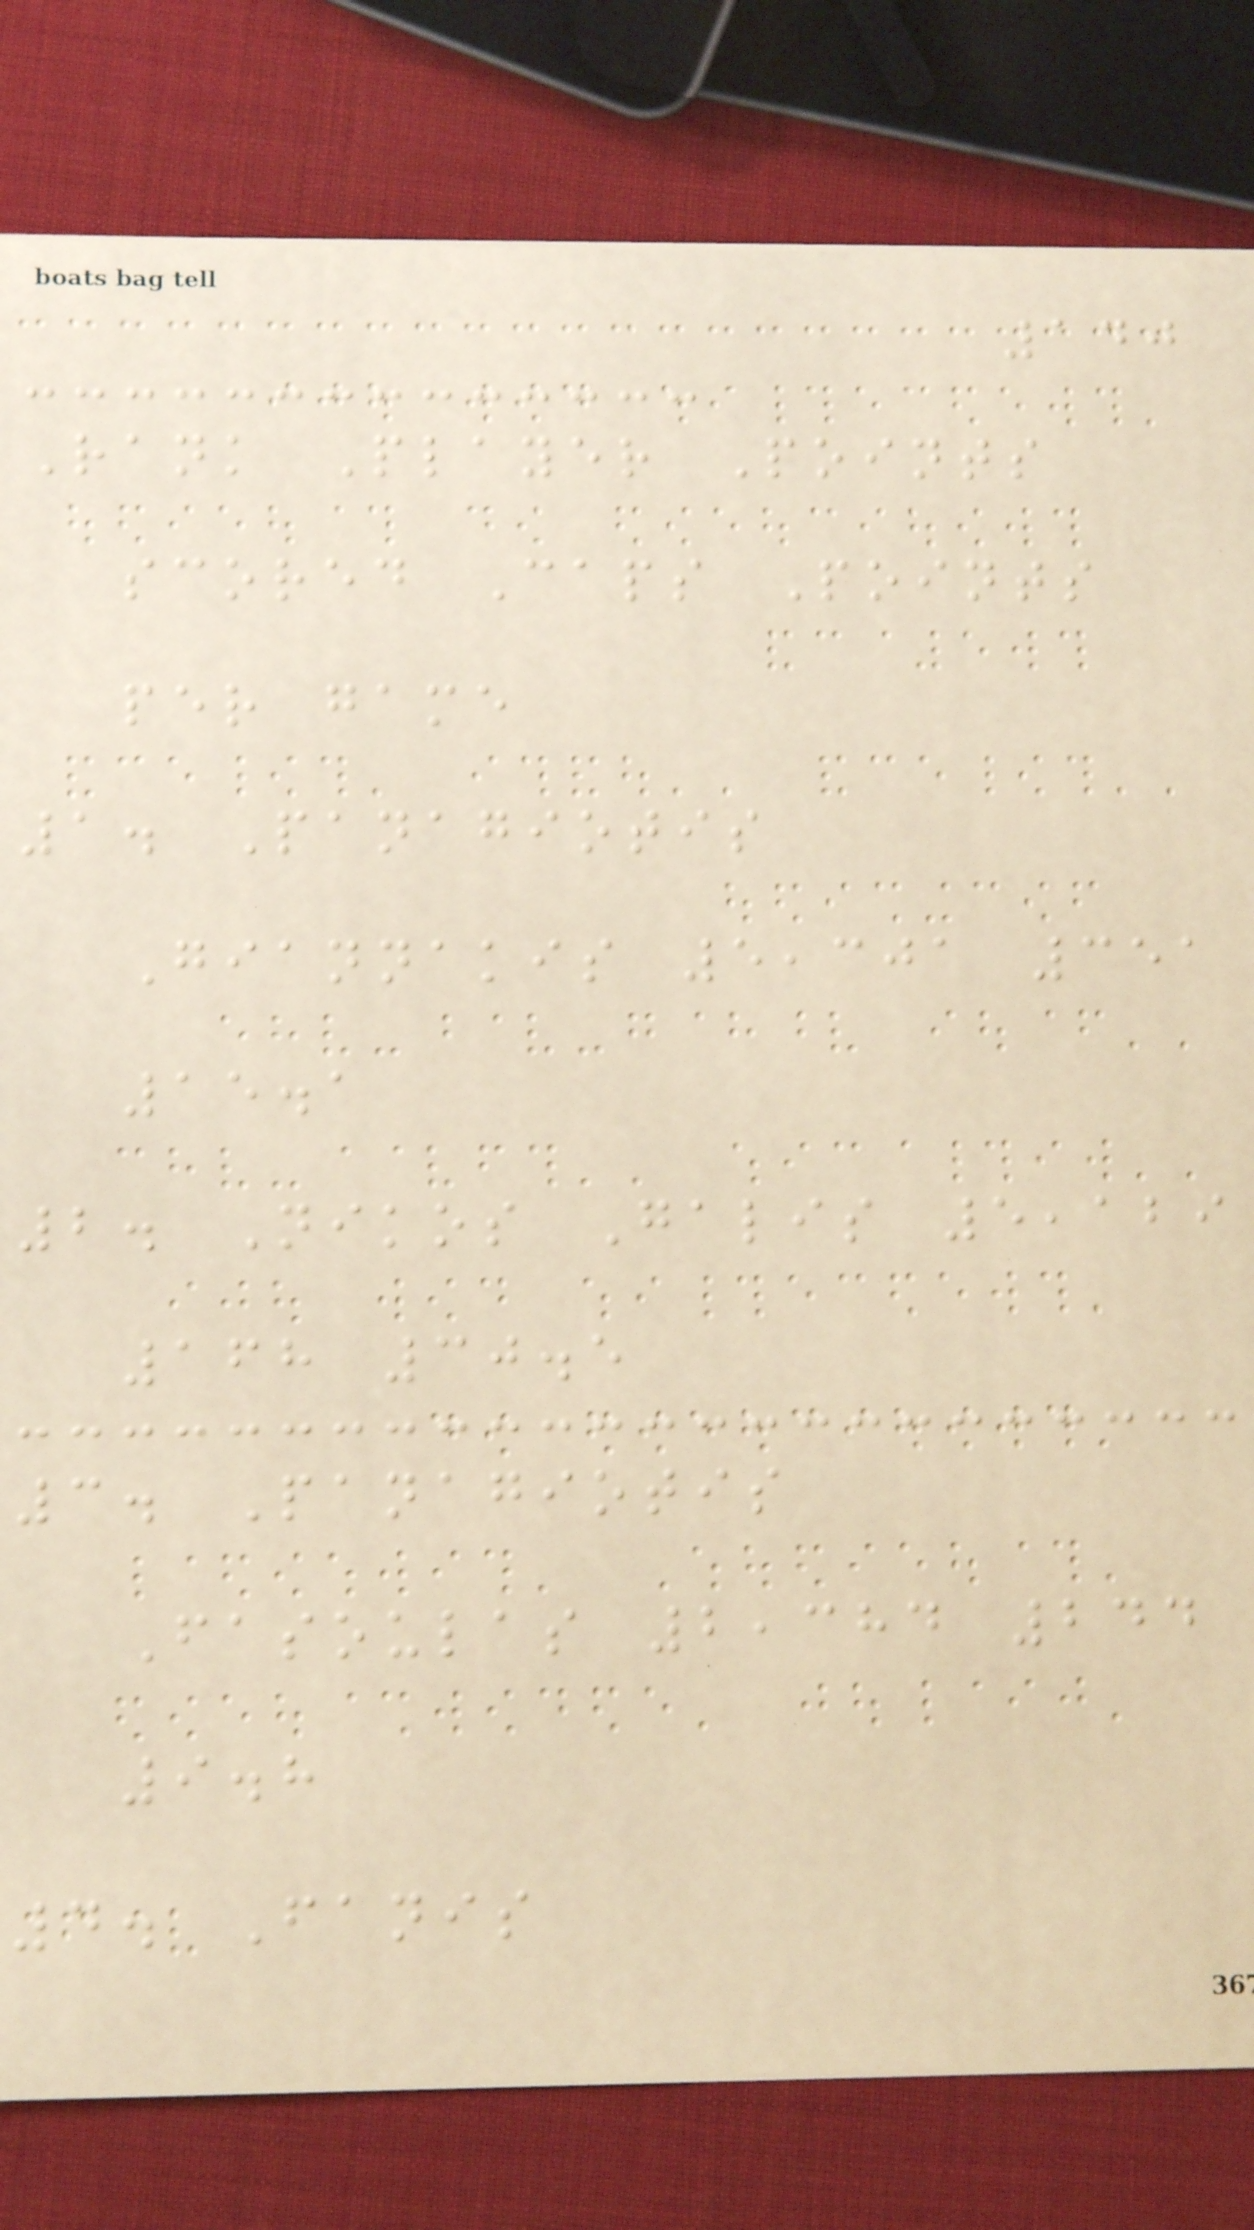140
Rank Player Points
scored Caps Points
per game
1. Panagiotis
Giannakis 5,301 351
15.1
2. Nikos Galis 5,129
168 30.5
3. Panagiotis
Fasoulas 2,384 244
9.8
4. Fanis
